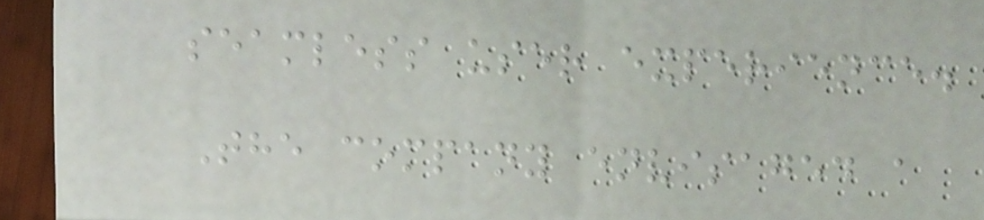seamless user experience.
The company envisaged a
